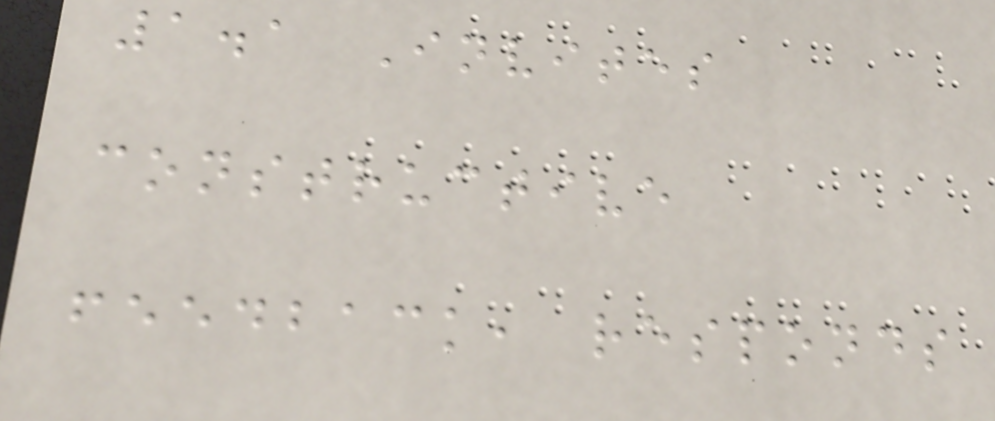1.1 Invites
constructive
feedback, responds
